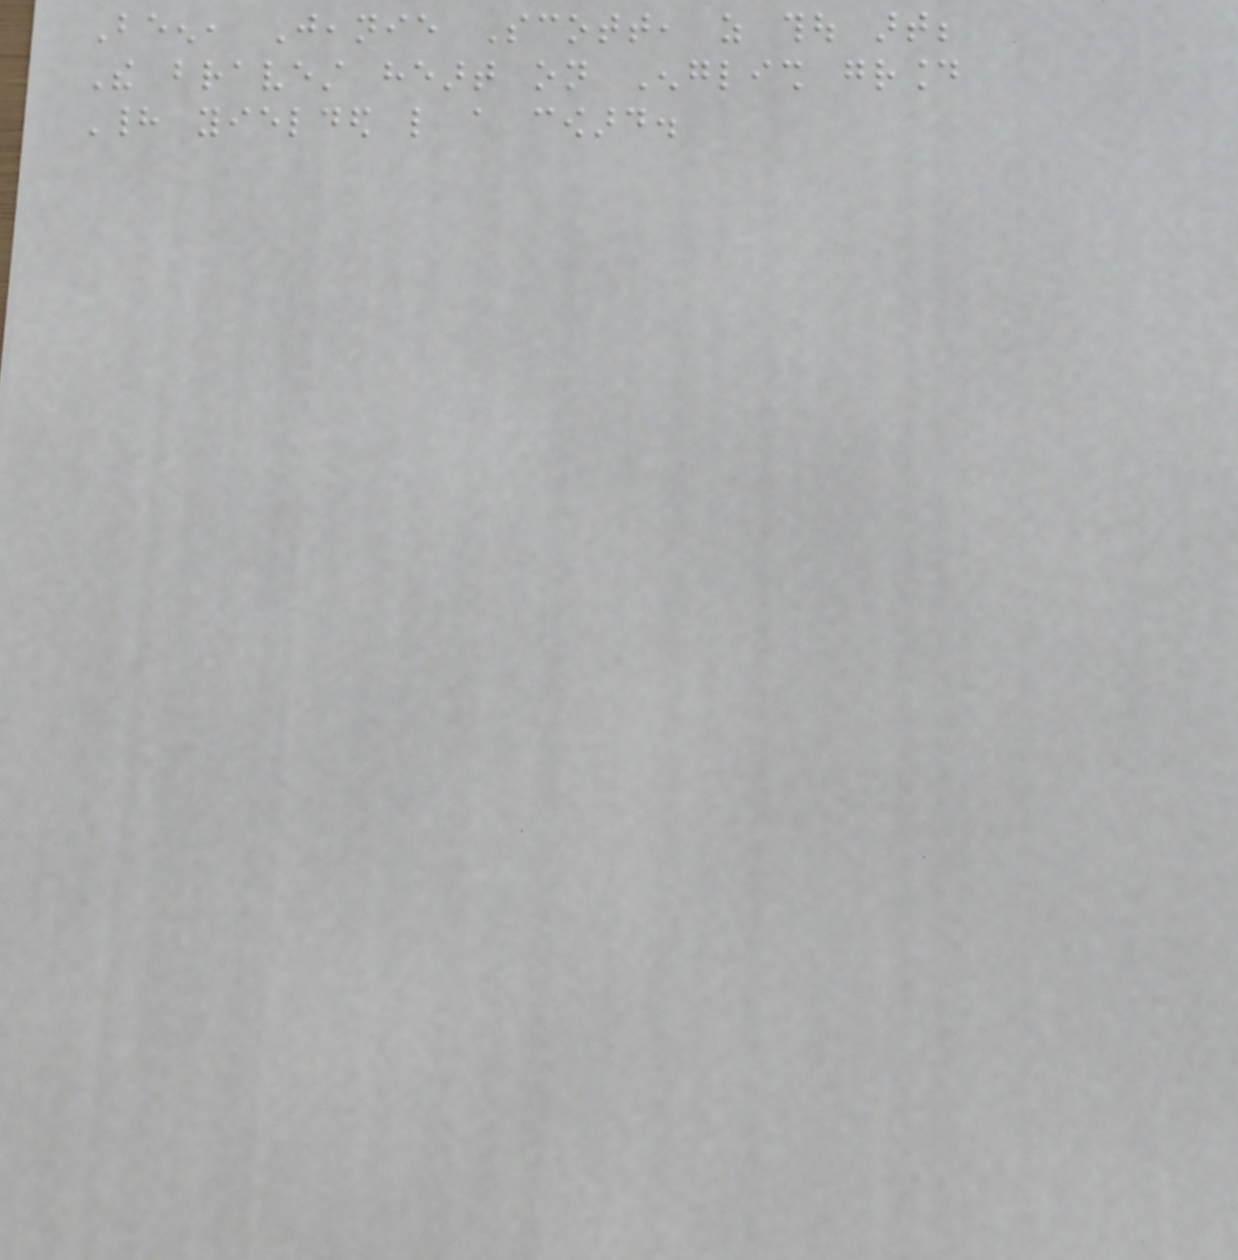Been, Jeanie Scott, as thou art;
The bravest heart on English ground
Had yielded like a coward.
